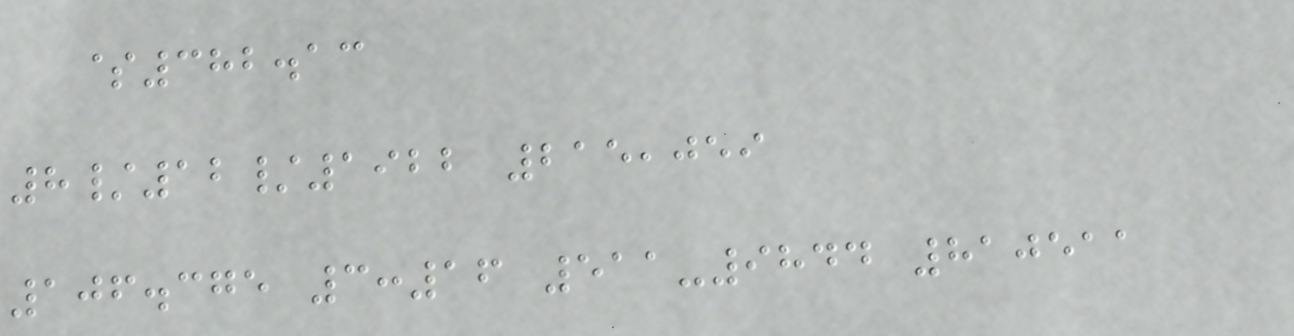$382.13
8/12/1922 215,059
106.375 3:16 511-9844 810511
